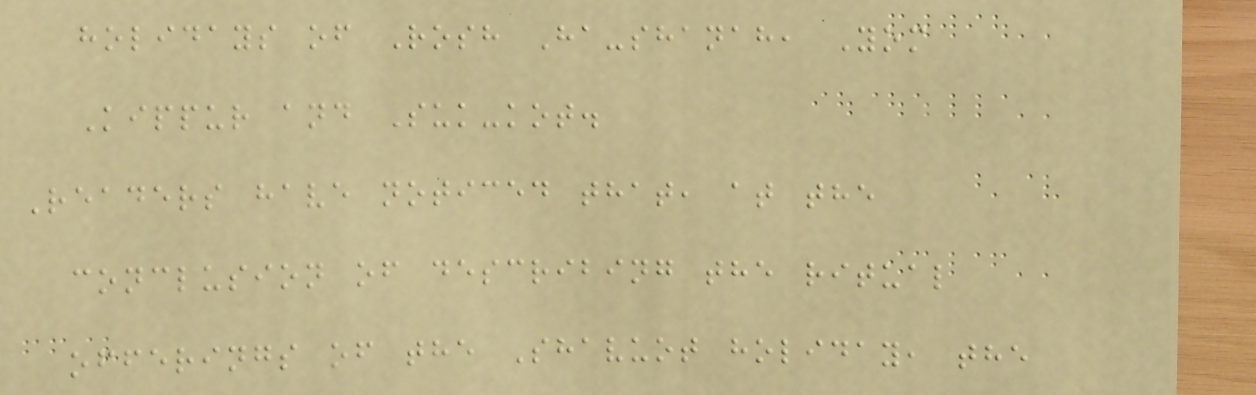holidays of Rosh Ha-shanah, Yom
Kippur and Suk-kot.
Readers have noticed that, at the
conclusion of describing the ritual
offerings of the Shavuot holiday, the
